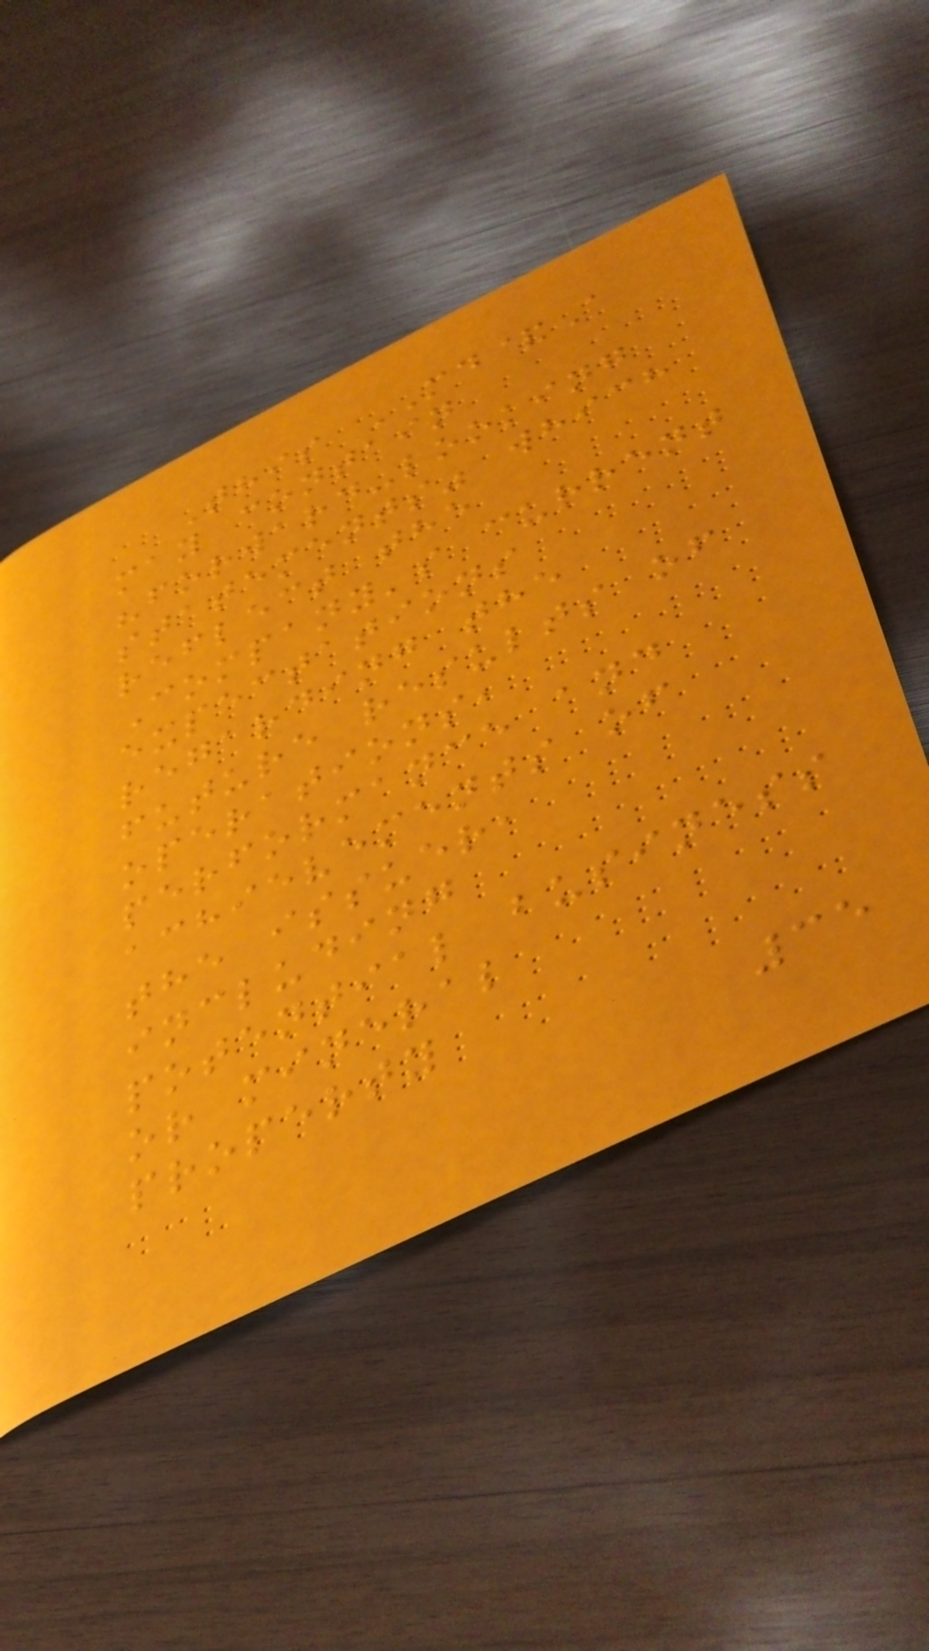This MD&A
may contain
"forward-looking
statements" which
reflect the
Company's current
expectations
regarding the
future results of
operations,
performance and
achievements of
the issuer,
including
potential business
or mineral
property
35
